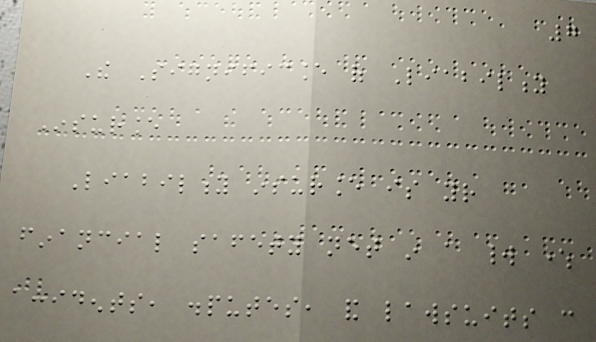7
The Significance of Liability
Insurance
Liability insurance is your
financial safety net in a world where
accidents, disputes, and lawsuits can
